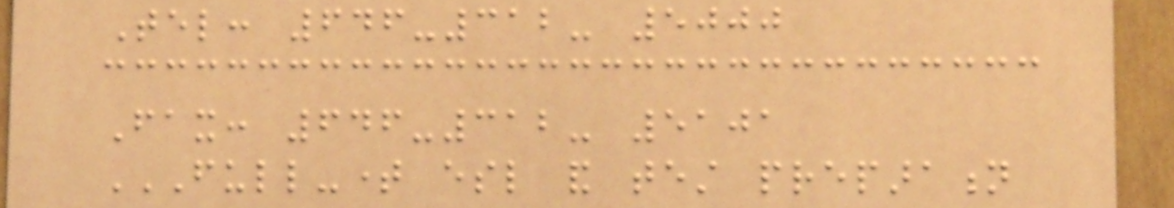Tel: 646-312- 5000
Fax: 646-312- 5101
FULL-TIME ESL AND TEST PREPARATION
